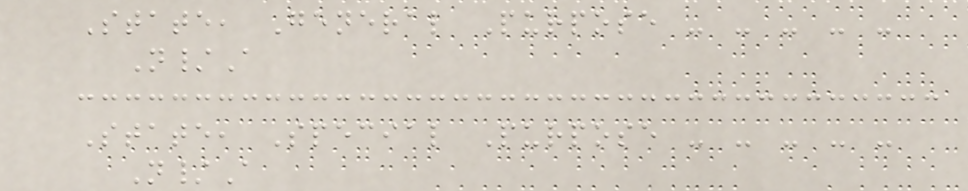State, General Purpose - - - - -
N/A
State, Special Purpose - - - - -
N/A
